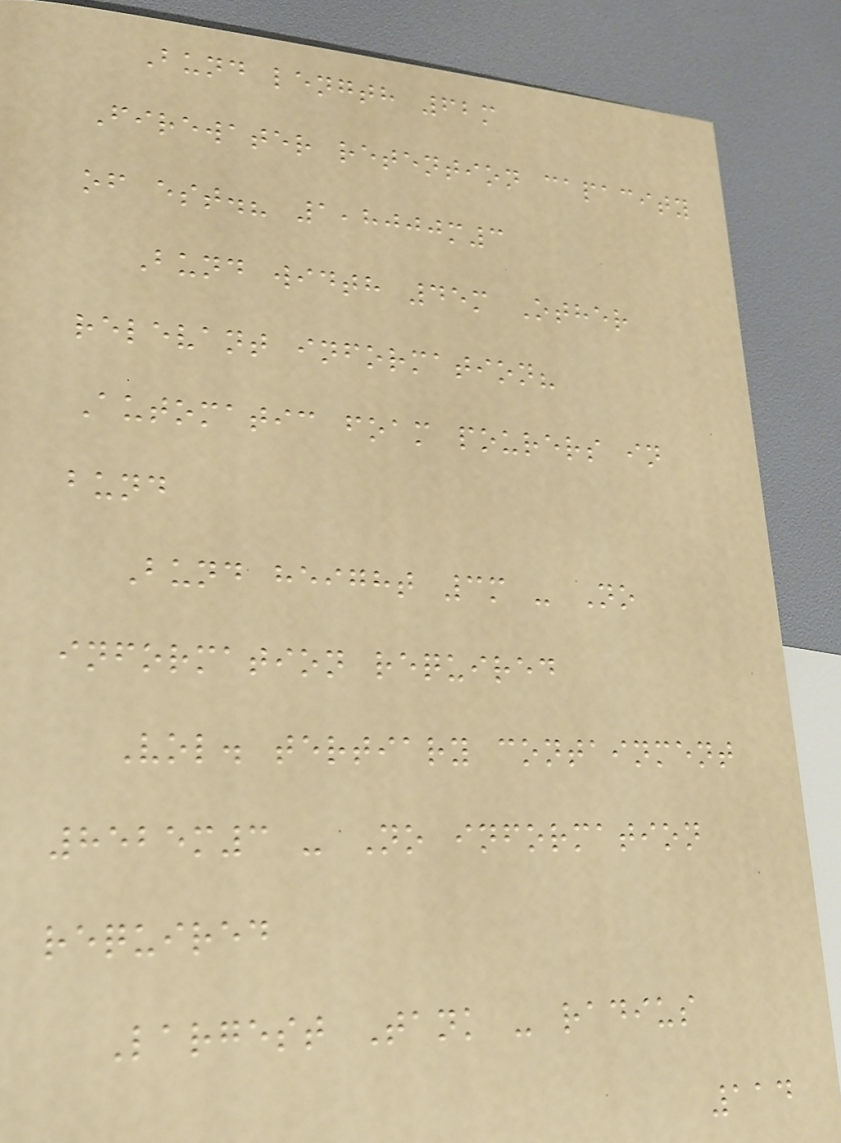Bund length 62m
Firewater retention capacity
of est.? 1,8000m3
Bund width 45m Other
relevant information?
Automatic foam pourers in
bund
Bund height 3m - No
information required
Vol. tertiary containment
8525m3 - No information
required
Largest Tank - radius
114
